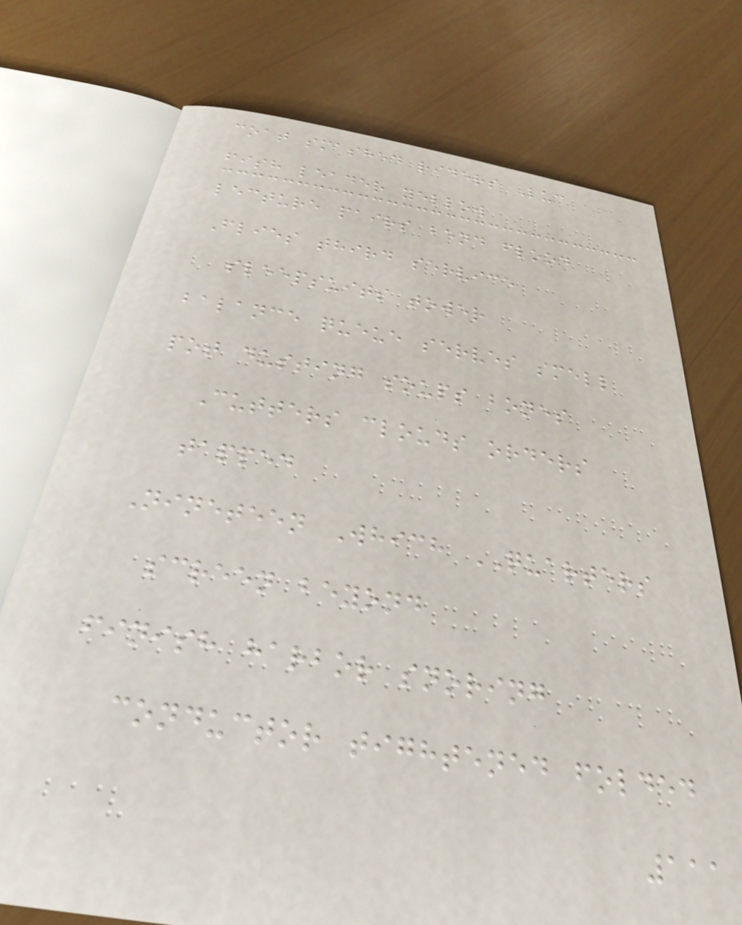coat smashed riders Luc
fish leader yellow
lecture pairs bend flood
Flies third service
sleepsuits tower
balance queue serves smell
pot dusting soups bones
Cutters clouds orders
tapped
Nineteen Which QUARTERS
screen beyond
finish harbor snoring
conductor tightened folded
111
